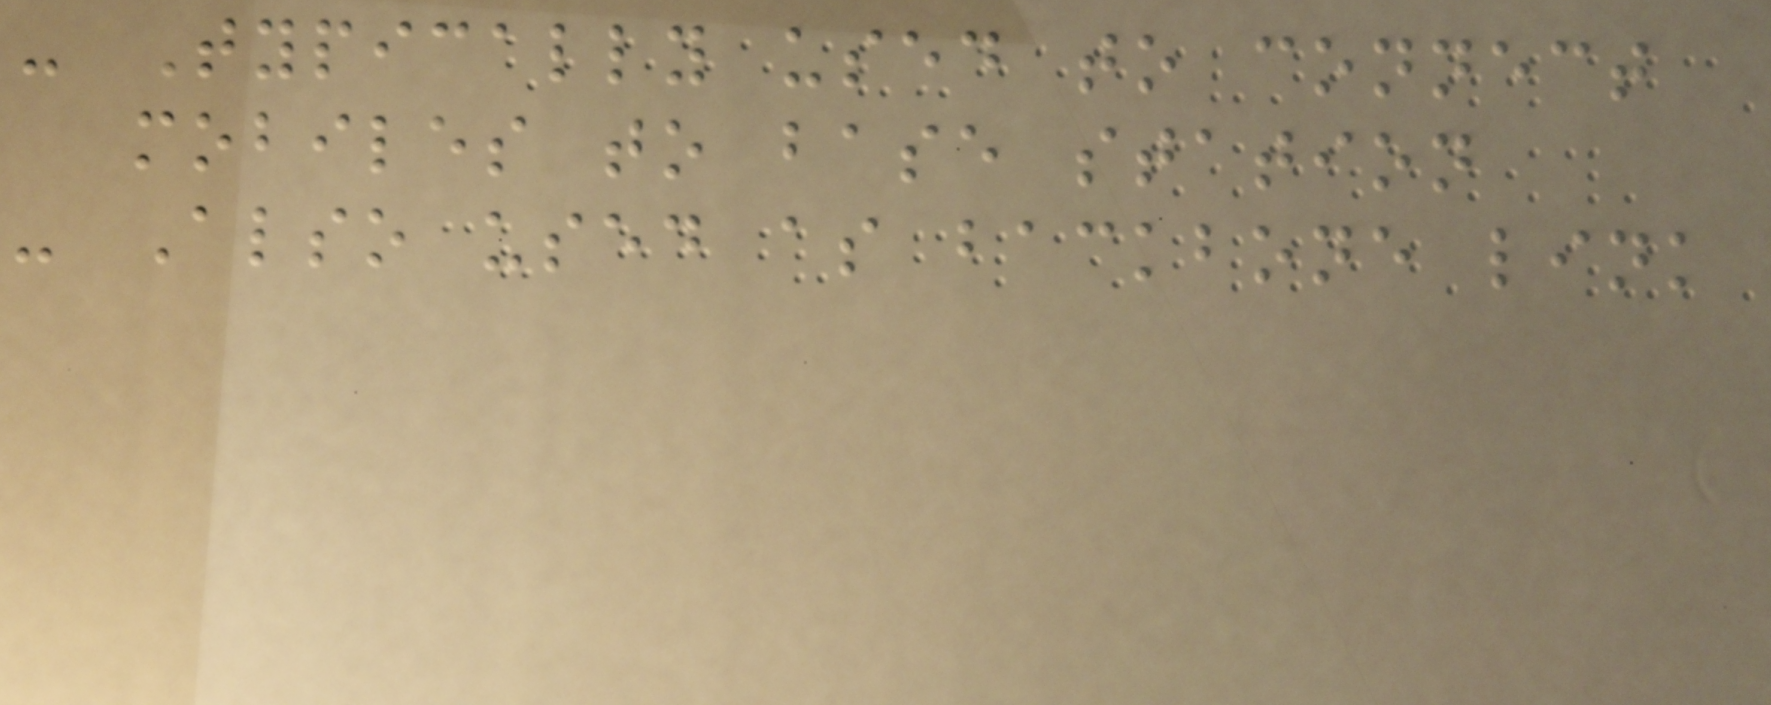- Typically used to connect
mobiles to base station
- Also used as backbone link
